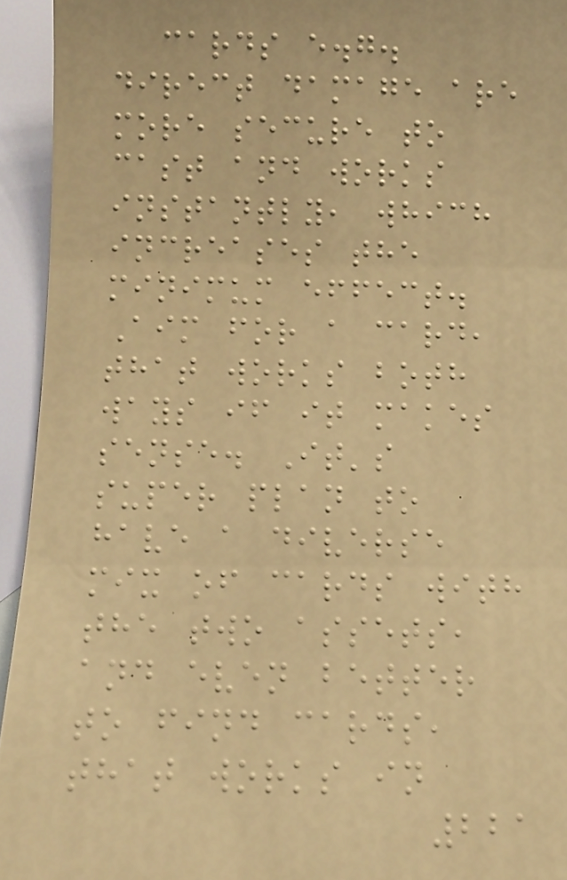cards e.g.
direct damage are
more secure to
cast and works
instantly, which
increases the
minimum effect.
Aim for a card,
that works both
ways if it makes
sense. It's
super plan to
have a diverse
mix of cards with
the two assets,
and even better
to find cards,
that works in
221
